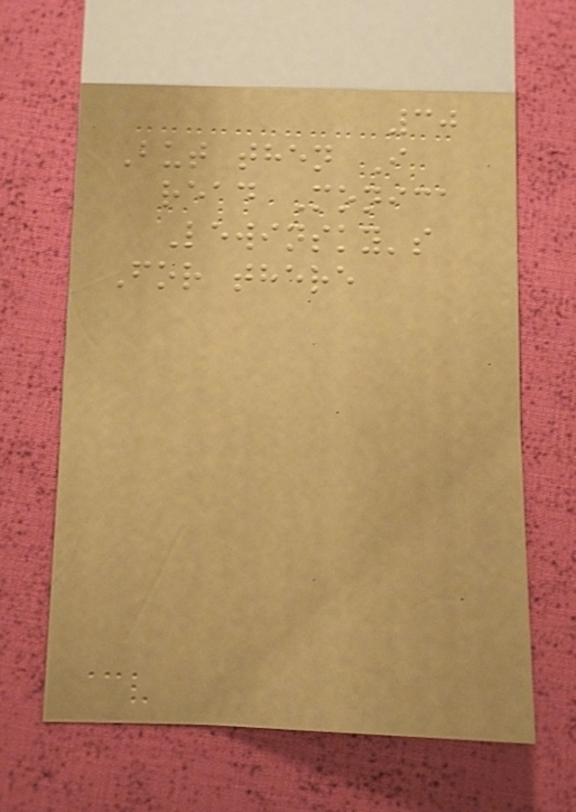30
But then I
read Monica
Lewinsky's
For there
